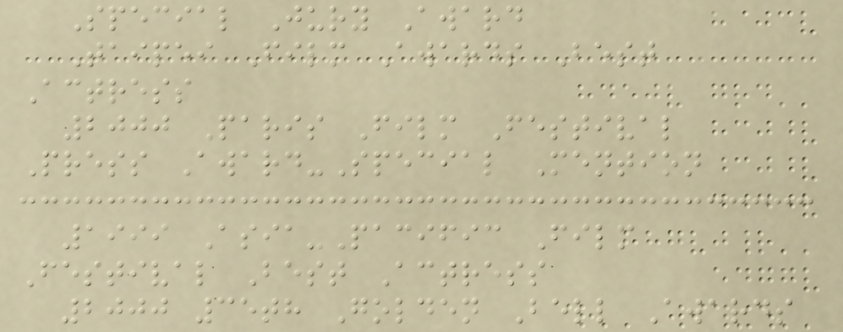Special Jury Award
Taipei Film Awards Best
Actress
2000 Paris Film Festival
Press Award-Special Mention
1999 Asia-Pacific Film
Festival Best Actress
2000 35th Golden Bell Awards
